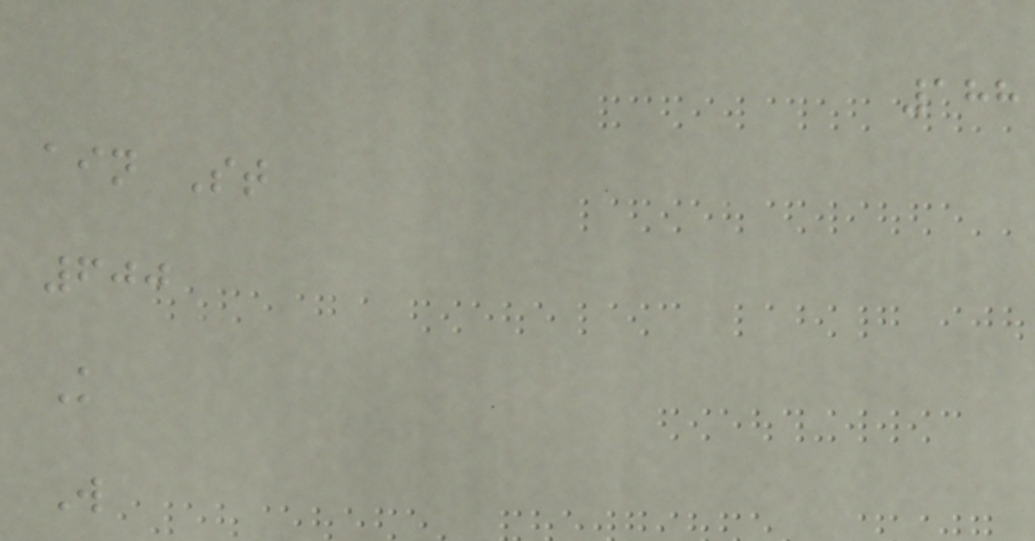188
ain St
600
K
W
